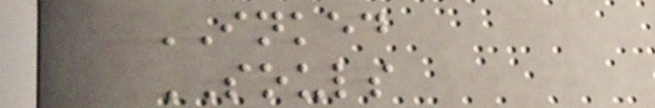INKED
SOULS
